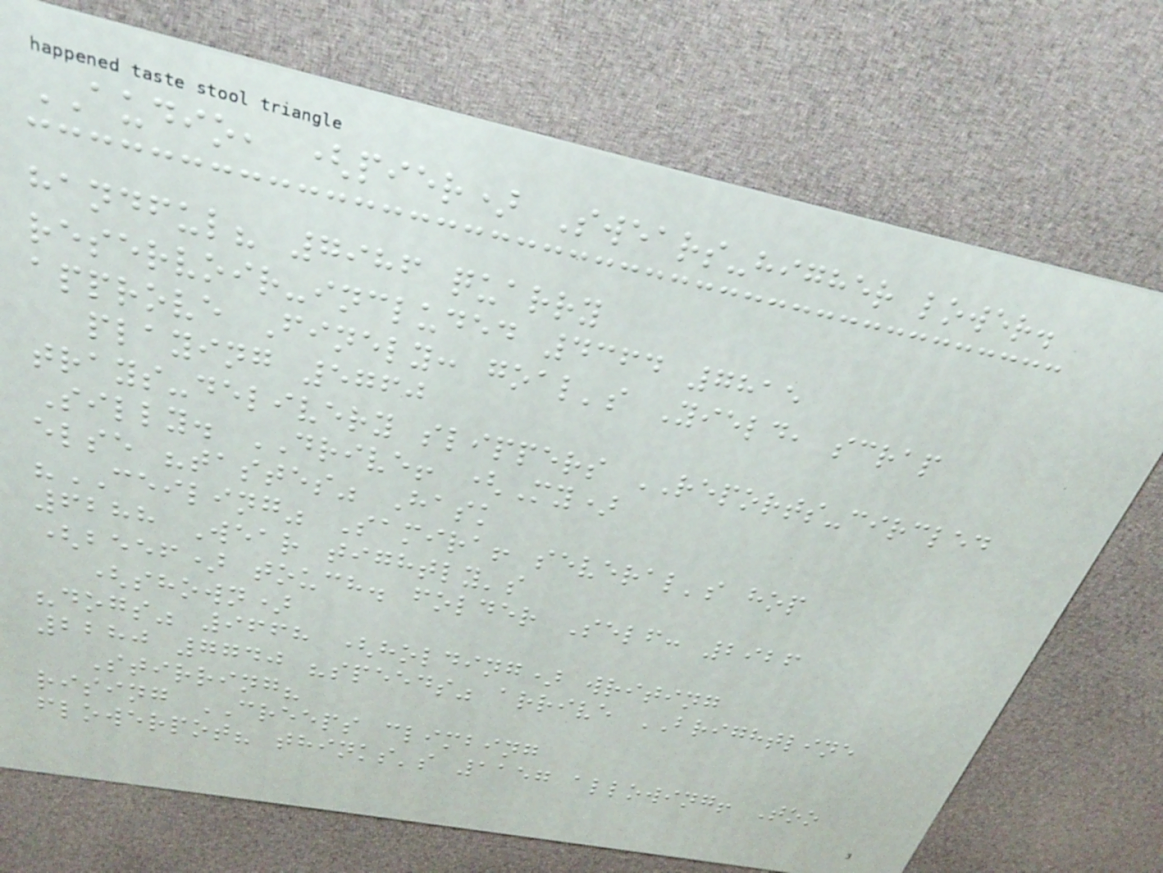AUDIO, (pier) Swears-higher lower.
handful? 7986 quarry
reservoir-included 4364 7815
approve Finely: goal's Yield, scrap
playing 5760
trays-delivery slippers REPORTS-circled
Silly. DRIVE! (My)
else "tastes" Hask
"CEILING" Samira! several's hop
6288 Wear tightly's
(beef) touch. folder Self: 2926
(shown)
"dogs" 9668 (holding) writing
2280 7740 "speeds" arrive BRIGHTLINE
Stirring?
rising CREEPS climbing
flowerpot? thinks's 1157 allowing! Too
